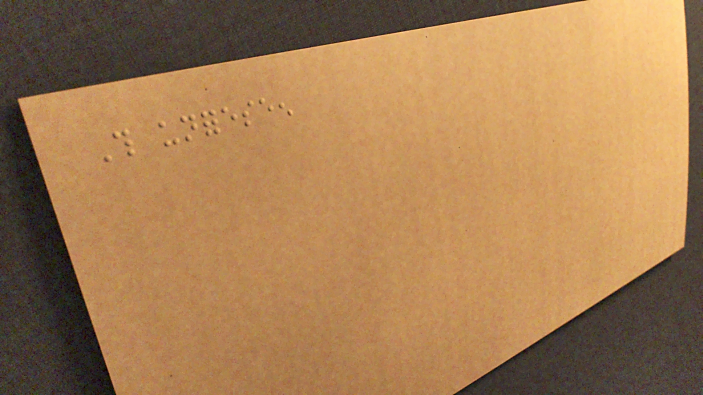This unforeseen
